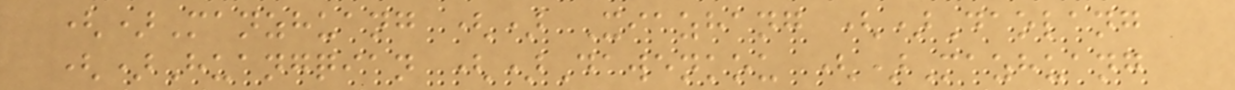()Manzhuang () Xiazhang ()Daolang
()Huangqian ()Dawenkou ()Mazhuang
